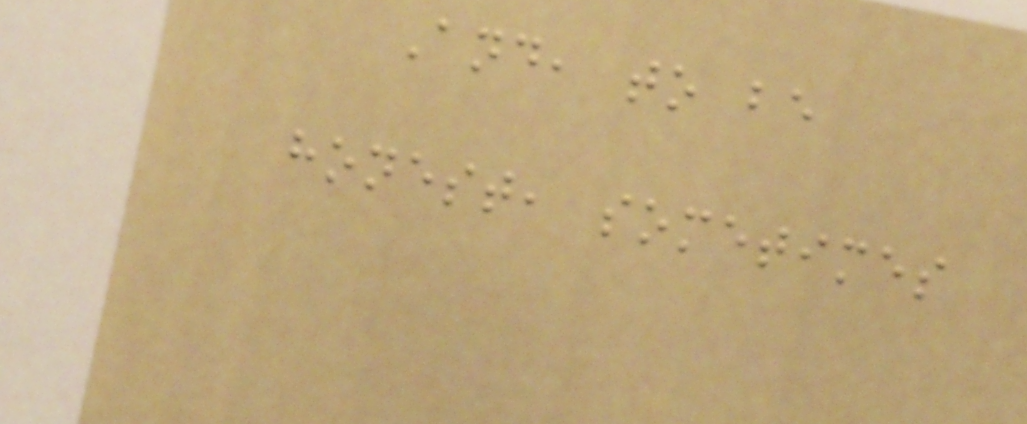And, to be
honest, sometimes
